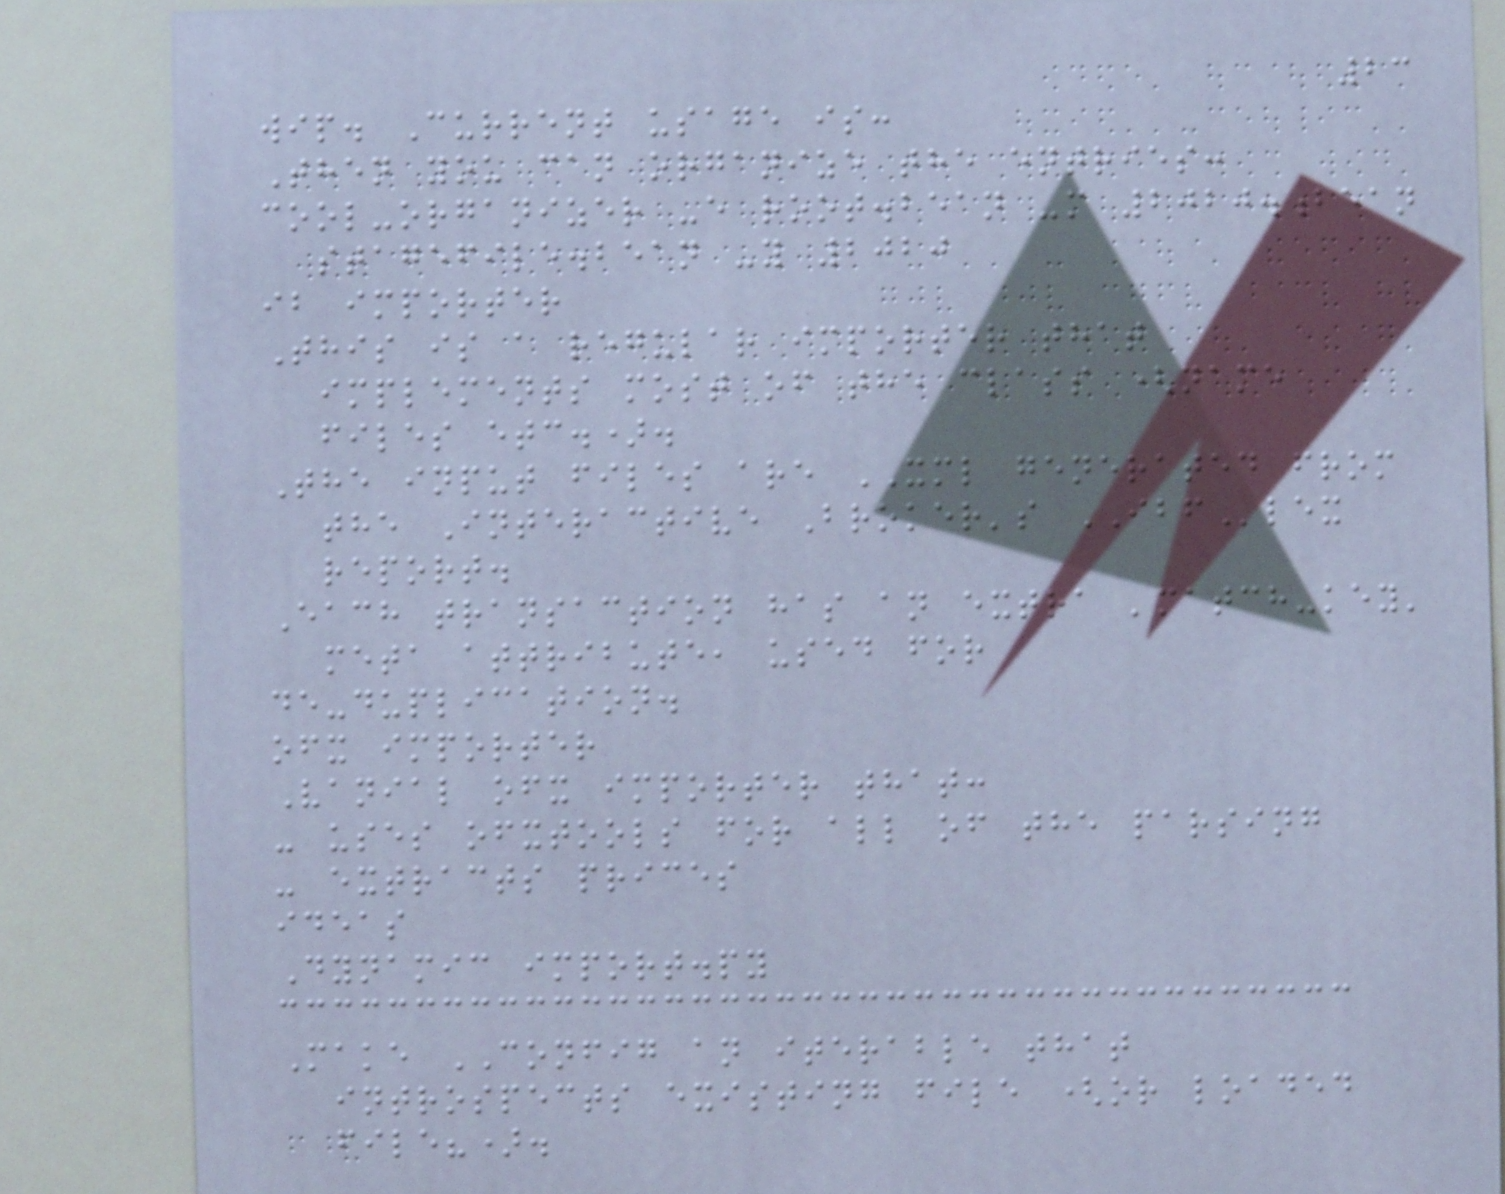23
wip. Current usage is:
Then you can organize the entries:
cool-organizer -e root.bean -m 2020.bean
stagefile.bean -y 2020
ib importer
This is a regular importer that
implements most of the class (name
files etc.).
The input files are XML generated from
the Interactive Broker's IBFlex
report.
Each transaction has an extra 'match-key'
meta attribute, used for
de-duplication.
ofx importer
Vanial ofx importer that:
- uses ofxtools for all of the parsing
- extracts prices
ideas
Dynamic import.py
Make CONFIG an iterable that
introspects existing file (or loaded
file?).
